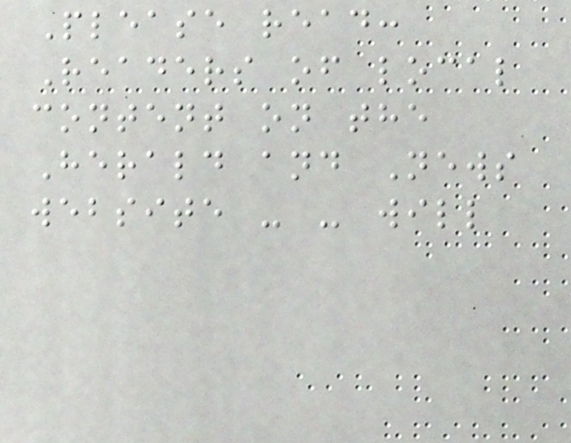Please read:
Readers of local
content on the
Herald and News
website - - will
